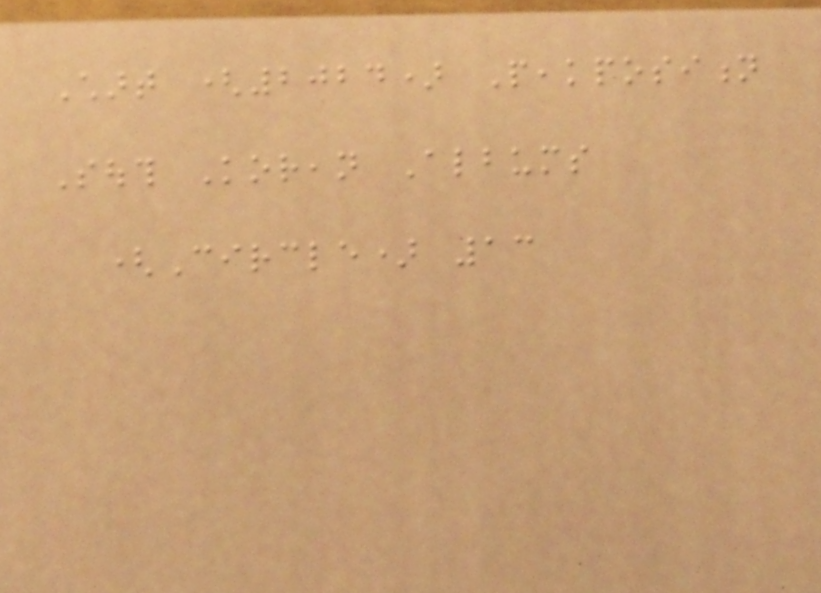Chart (2024) Peakposition
South Korean Albums
(Circle) 13
